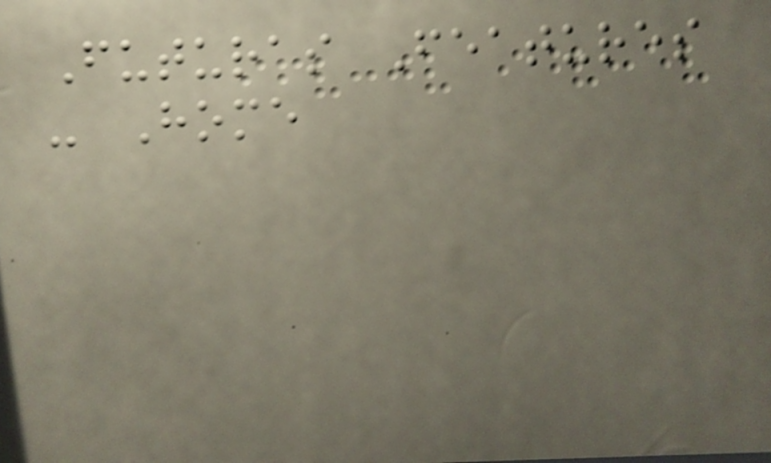Futuras Features
- Home
